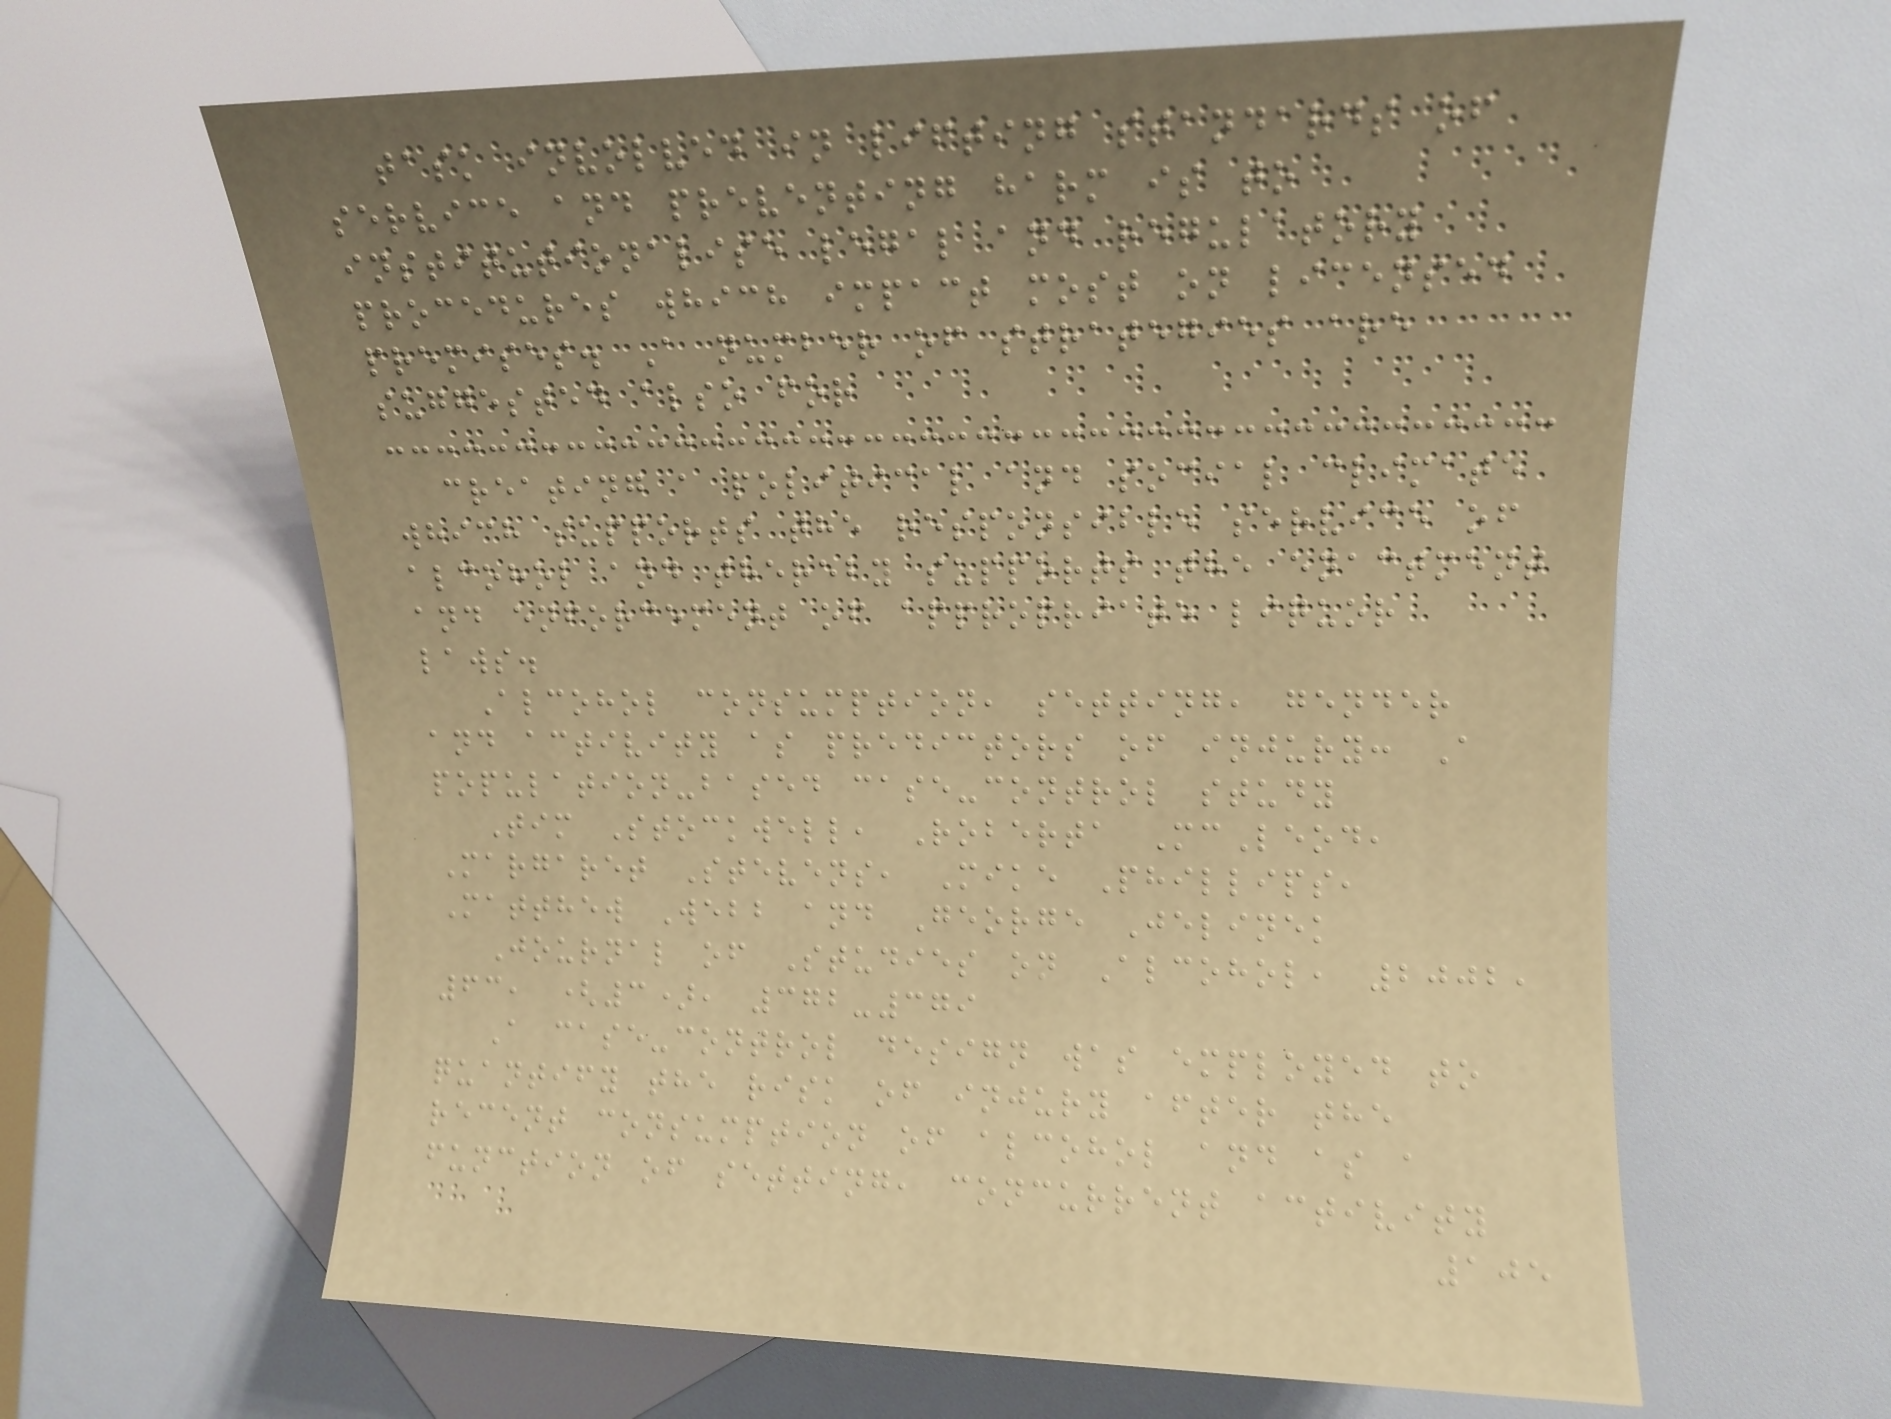task involved in lifting standards of
service and preventing harm is to
institutionalise legal and regulatory
procedures which impact most on licensed
premises. A number of strategies are
suggested also for
creating a political and social climate
which supports the responsible service of
alcohol and thereby supports the enactment
and enforcement of appropriate liquor
laws.
Alcohol consumption, setting, gender
and activity as predictors of injury: A
population-based case-control study
Tim Stockwell, Roberta McLeod,
Margaret Stevens, Mike Phillips,
Matthew Webb and George Jelinek
Journal of Studies on Alcohol, 2002,
63, (3), 372-379
A case-control design was employed to
quantify the risk of injury after the
recent consumption of alcohol and as a
function of setting, concurrent activity
105
